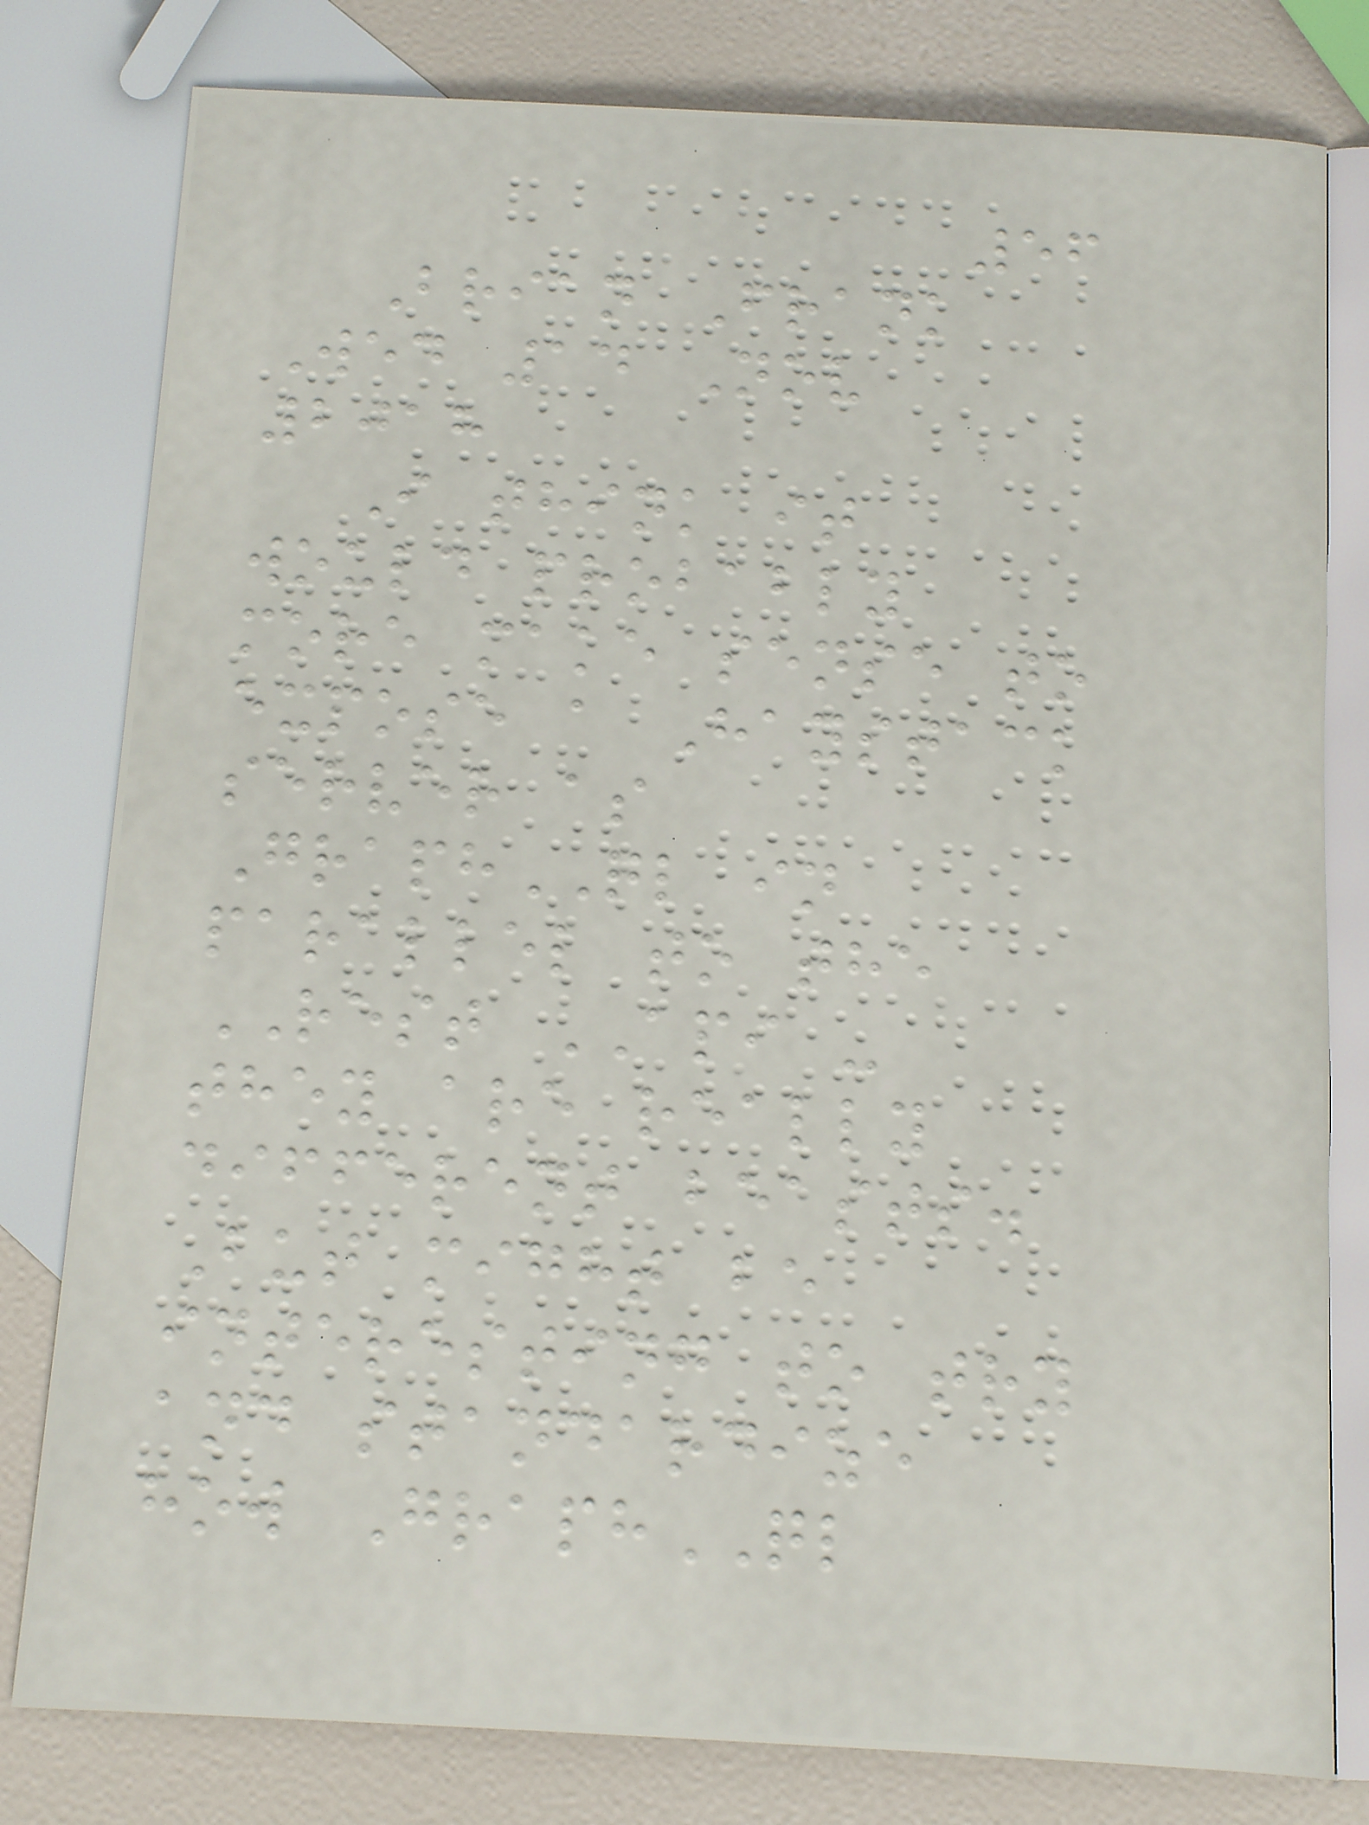56
Brian Frank
Wed 14 Nov
2018
I think it
would probably
more make sense to
expose a Haystack
server as
GraphQL in
parallel to the
REST API -
they are really
different beasts.
But might be
interesting to try
and standardize
how GraphQL
